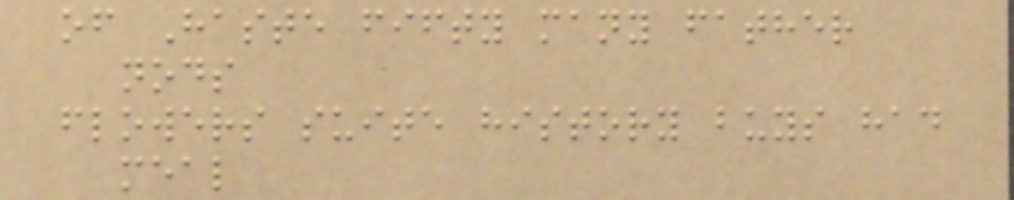of Haste fifty many father
nods
flowers suite history buys had
meal
